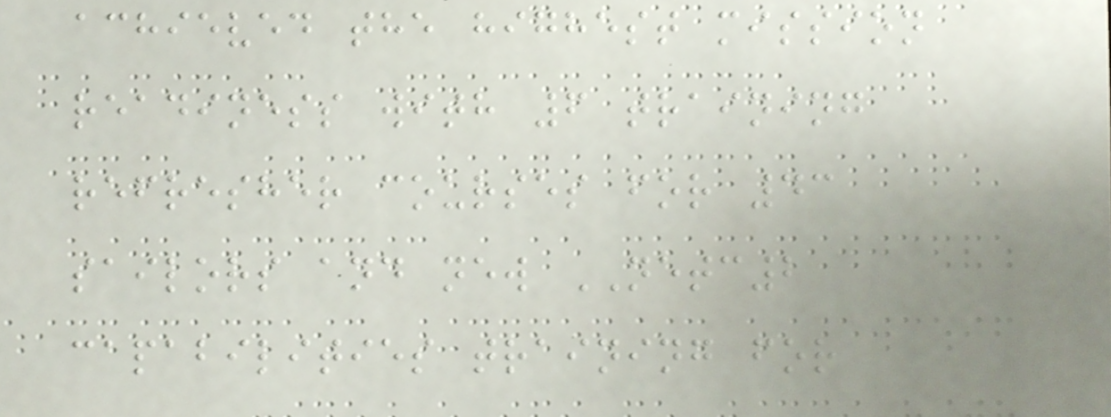achieved the highest mission
readiness with 6 training
refresher courses for 43
sailors and new NETC2
capabilities training for
